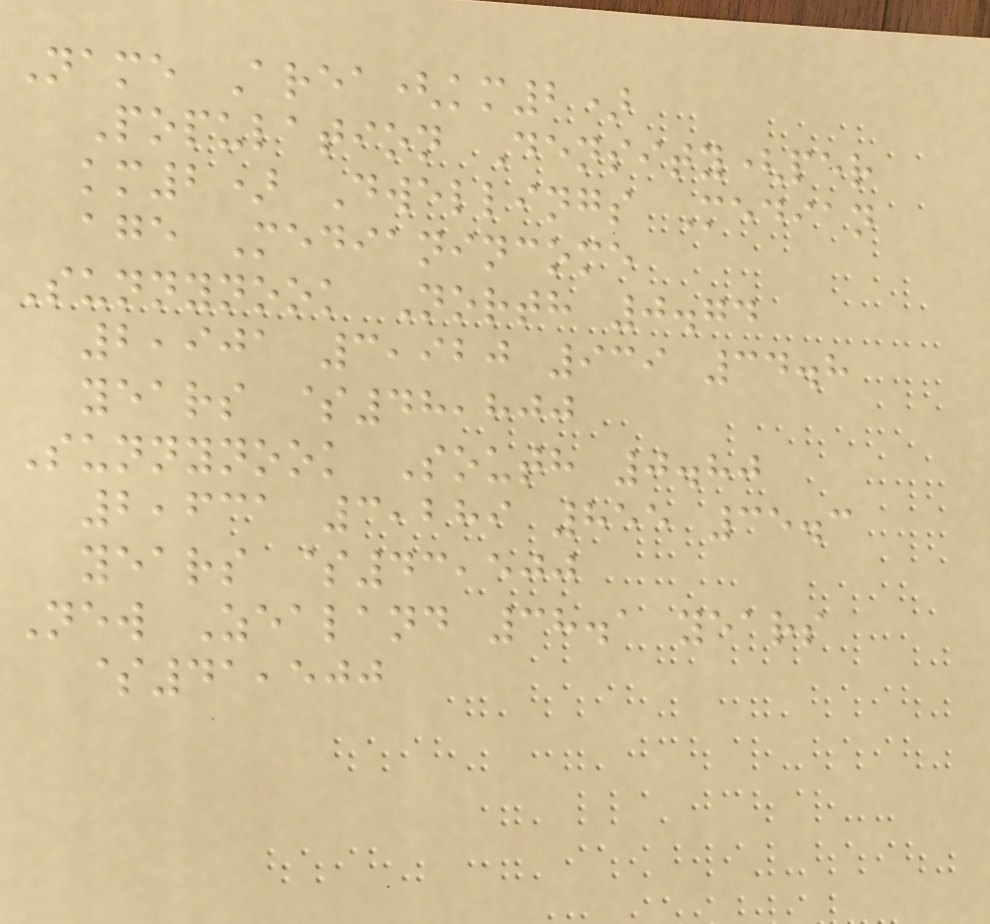Name Area(km2)
Population Density(per
km2) Dwellings Median
age Medianincome
Sunnynook North 0.74
2,901 3,920 939 34.8
years $48,800
Sunnynook South 0.80
2,631 3,289 855 35.3
years $43,500
New Zealand 38.1 years
$41,500
